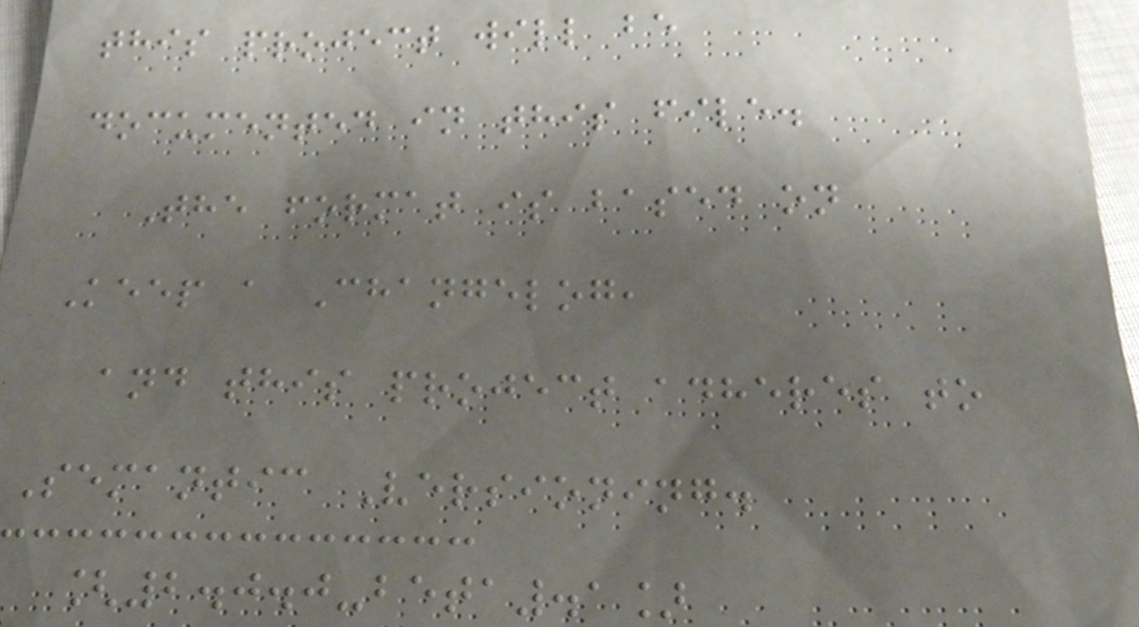this project will be
documented in this file.
The format is based on
Keep a Changelog,
and this project adheres to
Semantic Versioning.
[2.0.0-beta.1]
